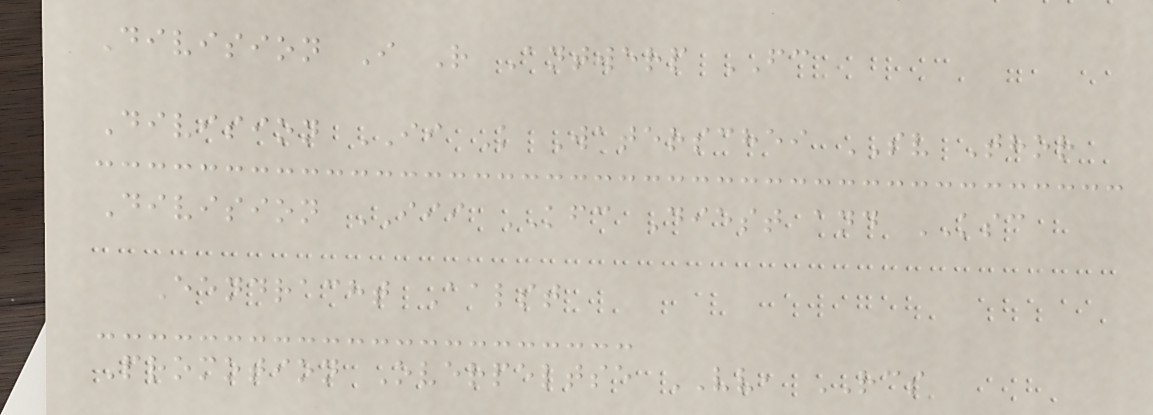Division I R Antwerp FC
Division II K Waterschei SV Thor
Division III KFC Diest and KSC
Eendracht Aalst
Promotion Overpeltse VV, RCS
